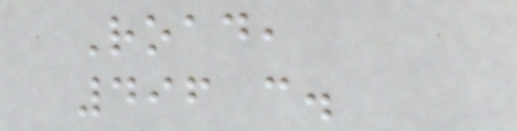Road,
496 c.
